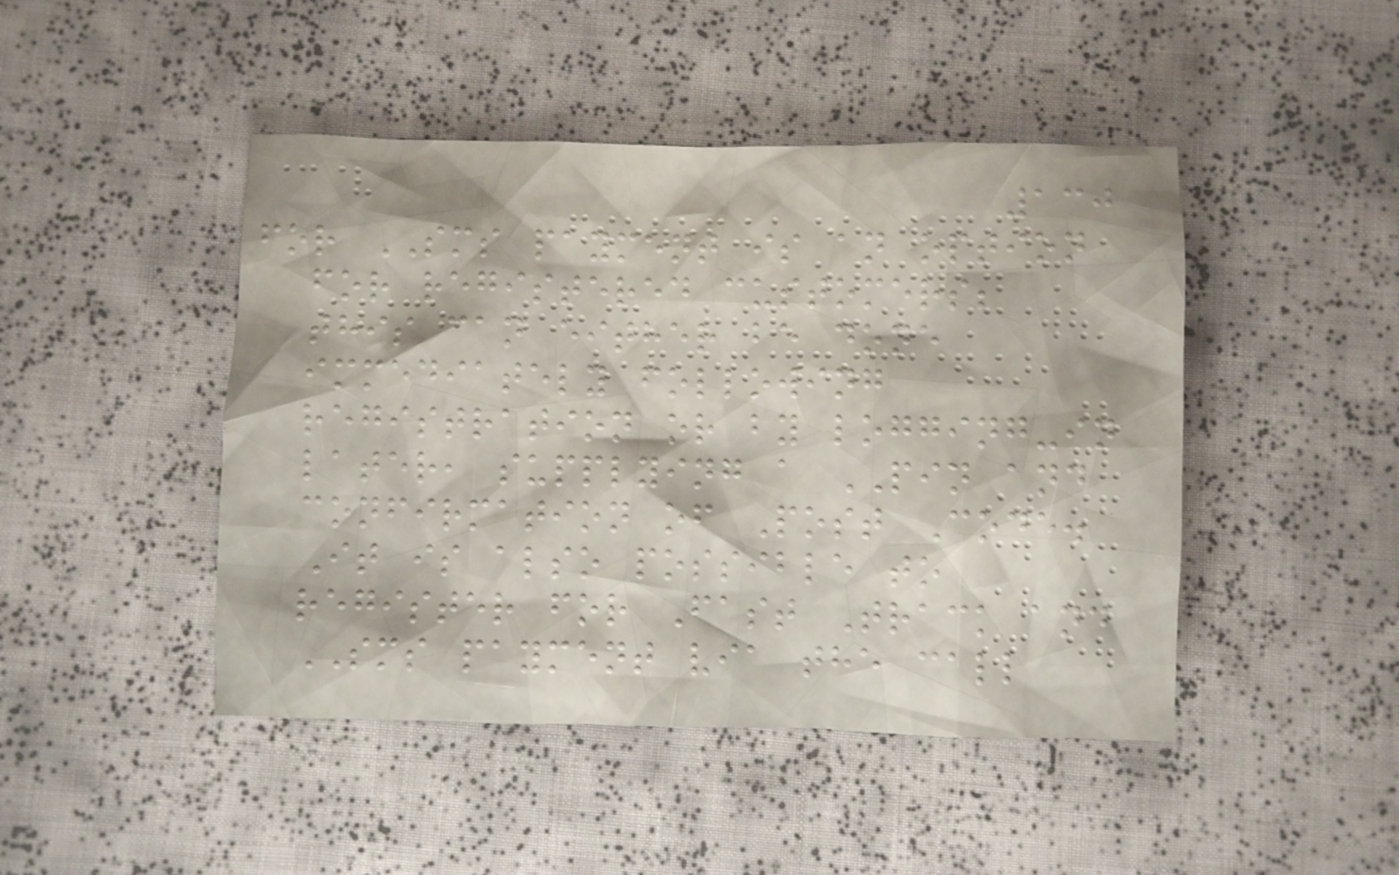130
for SMS payment is an option
for registered customers;
this can either be done
immediately following
registration or by logging-in
later, supplying a PIN and
confirmation of Post Code.
It is also possible to
register for Fast Track and
SMS payment via the call
